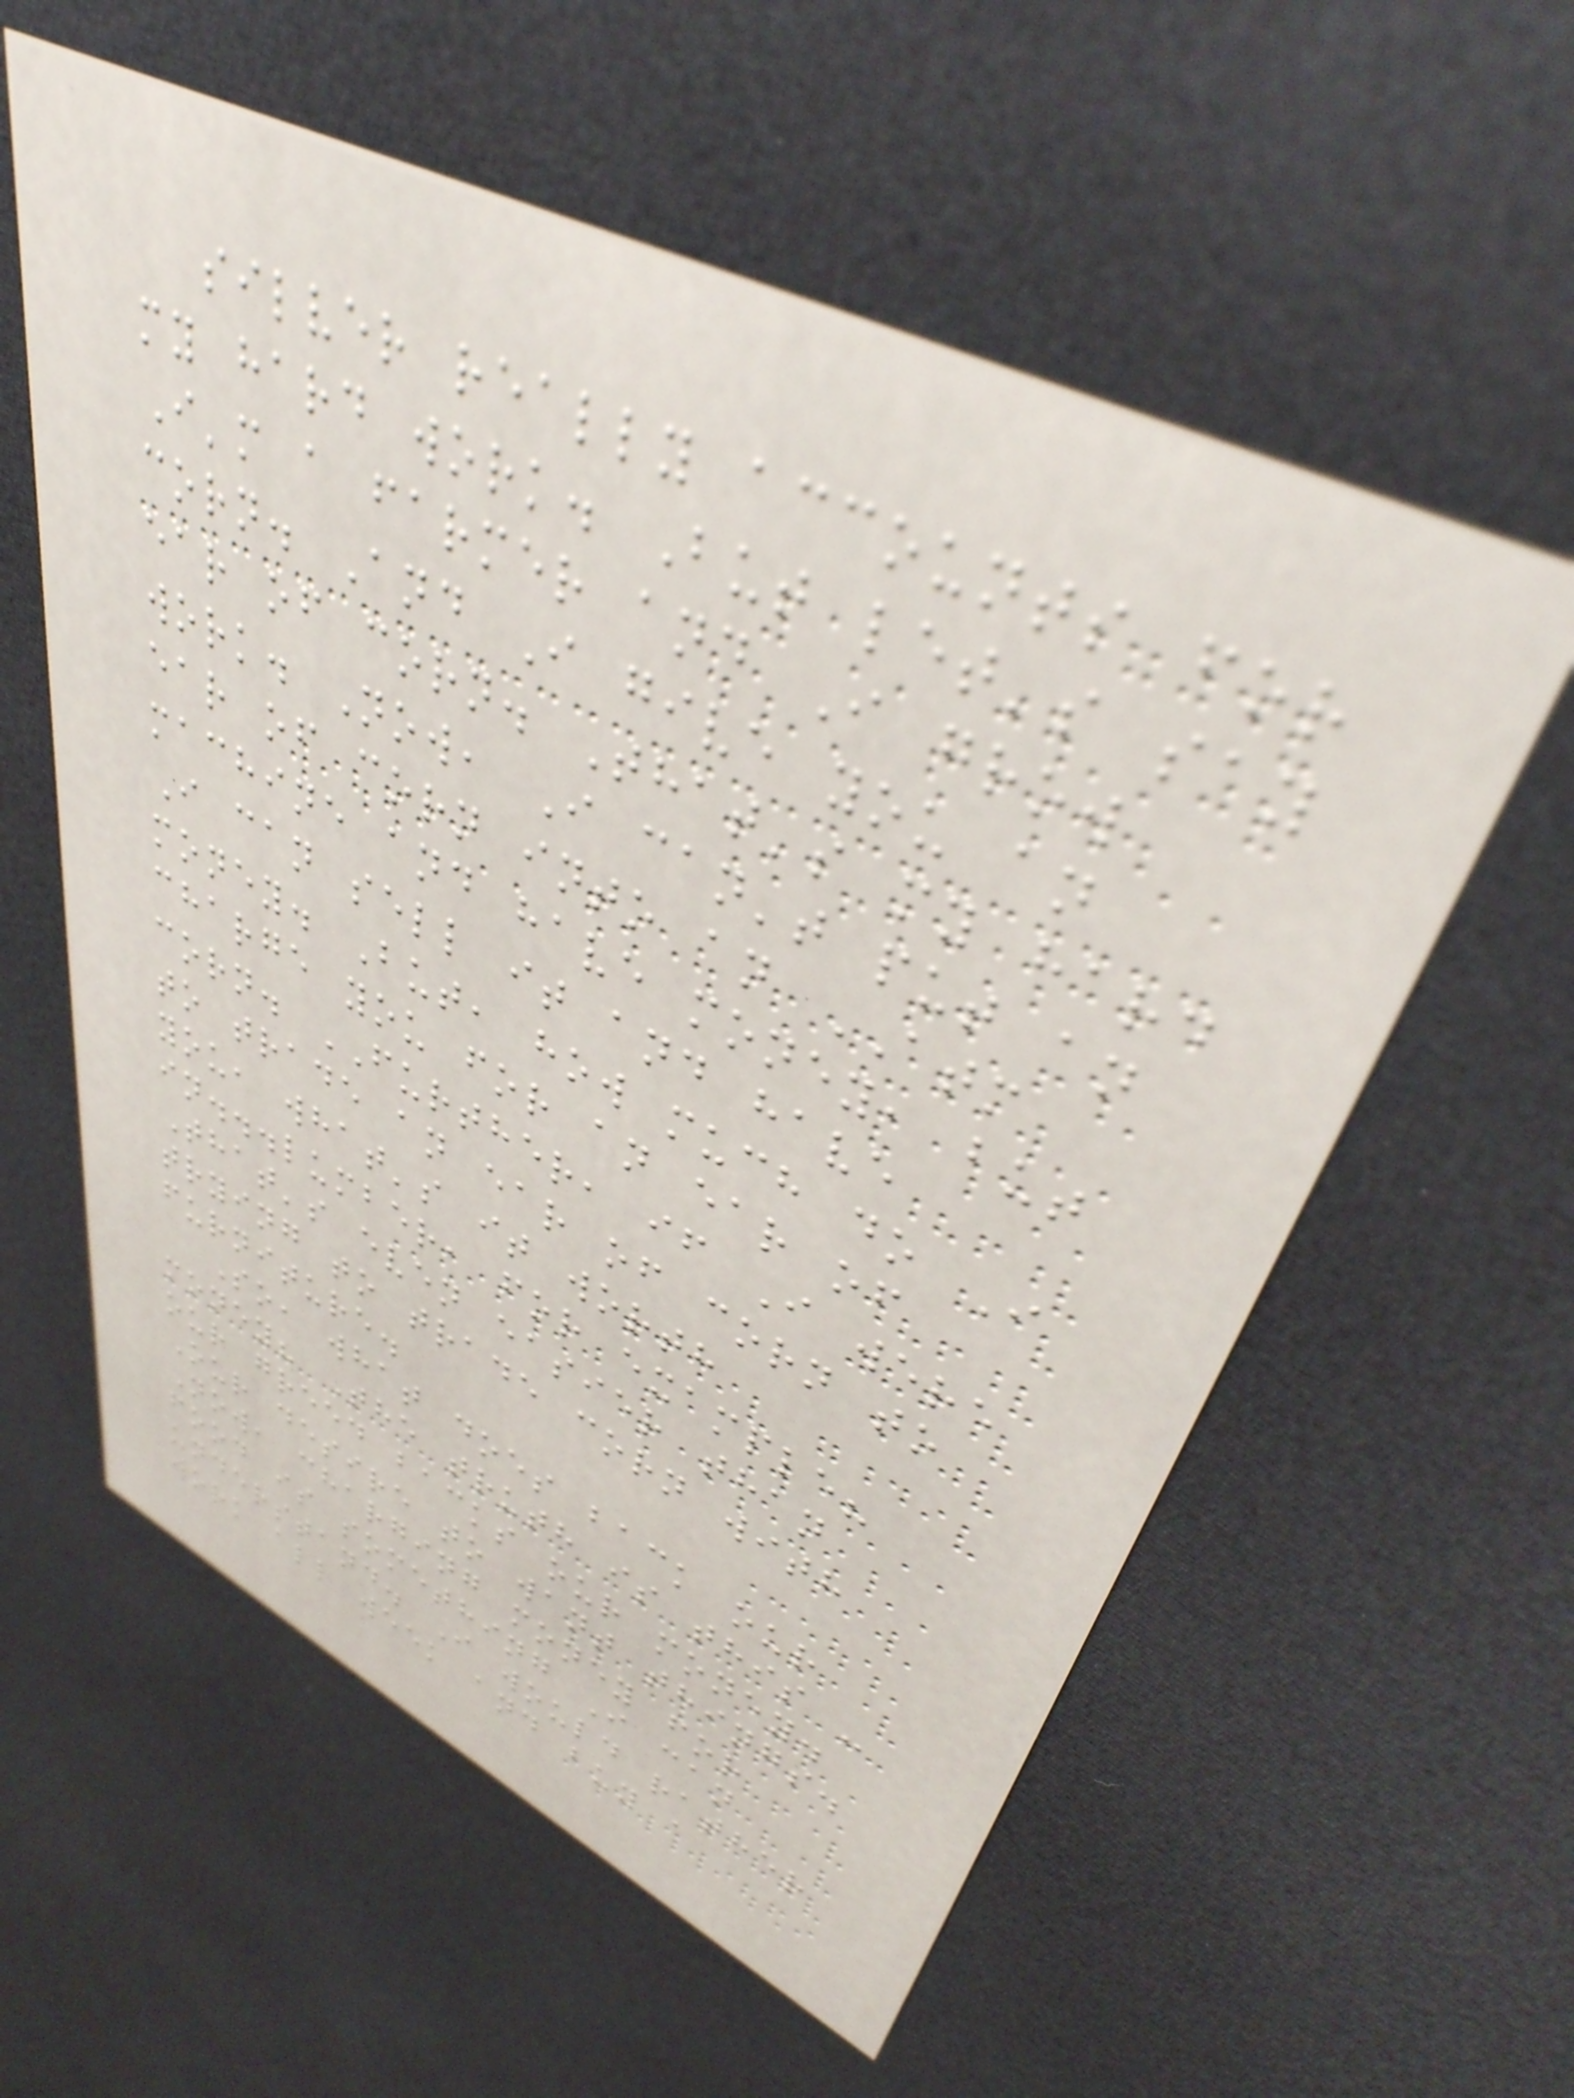silver really accounts for
my hard work. But let's say
I'm a farmer and I grow
corn. And I give you an
ear of corn. That's my hard
work. Now, I can't put an
ear of corn into an ATM
machine and have money, but
I can sell it and have
money. But, how much do I
charge you for an ear of
corn. FURTHER, if I were
to trade an ear of corn to
you, what's it worth
in...lumber, for example?
That's even easier than
trying to trade corn with
furniture.
So, what does back our
money? The truth is this -
our greed backs our money.
Our desire to want things.
Now, charging money for
food is something I can
understand. I would rather
work all week and buy a
